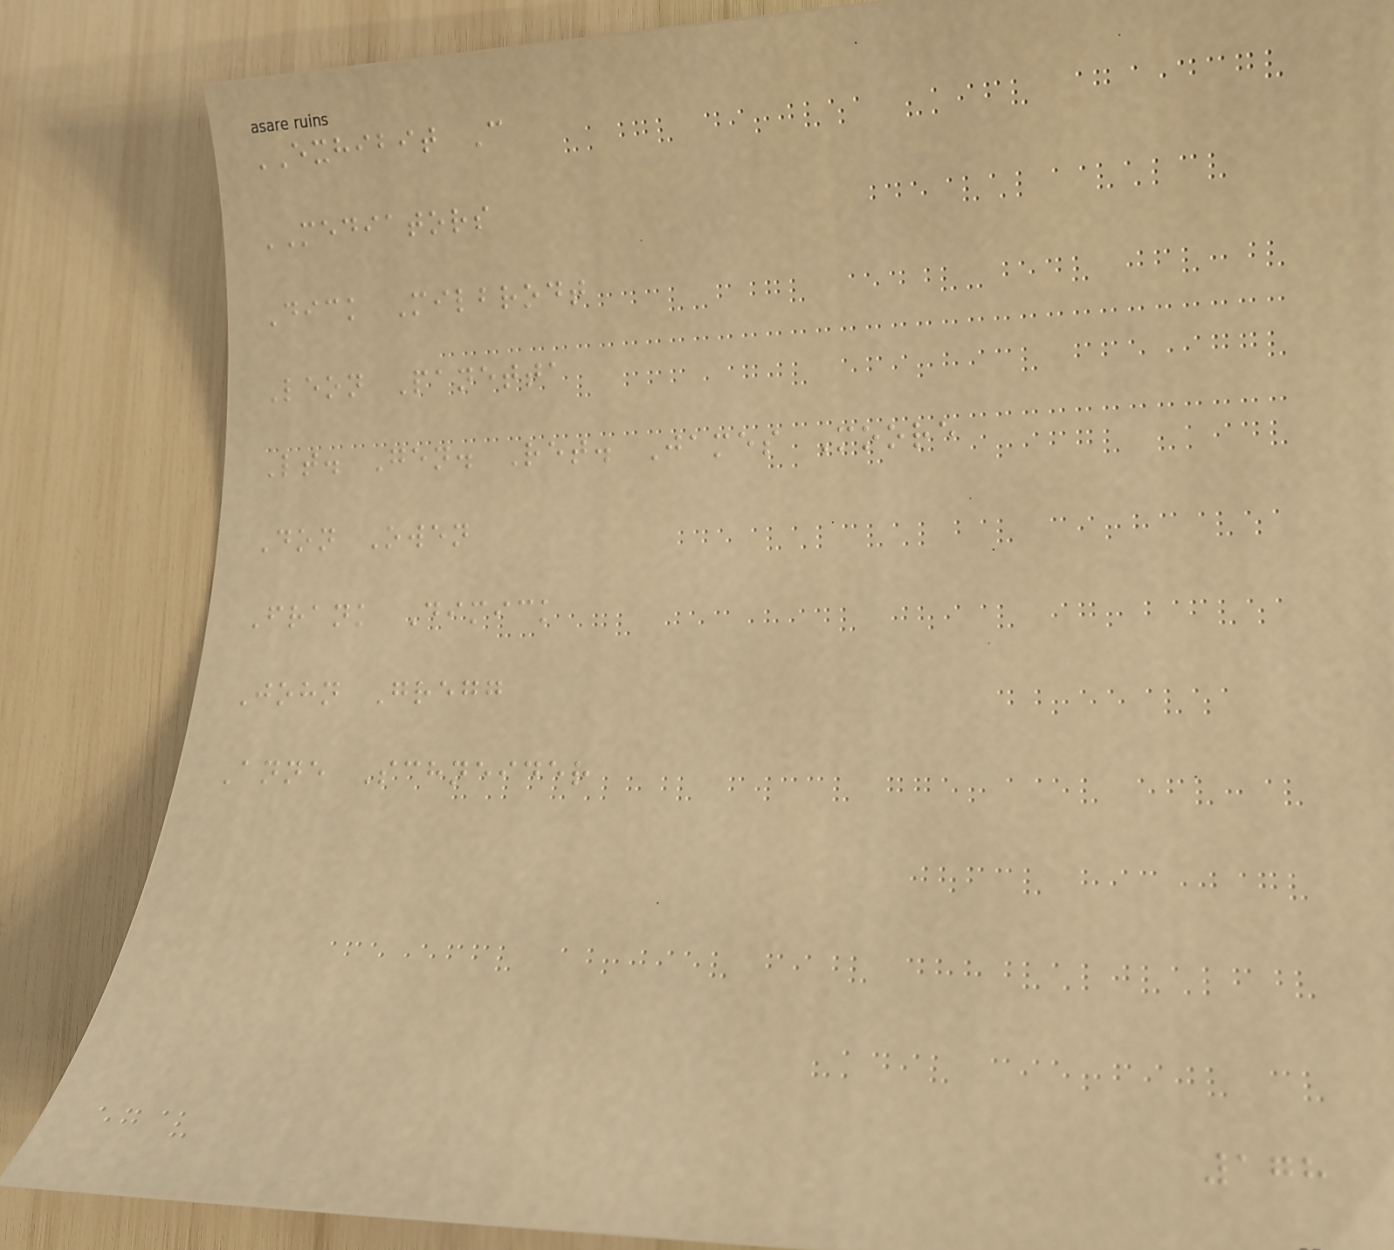EXHIBIT C
MEDIATORS
Dick Milbrodt
Leon Panetta
Lt. Gen. Ret. James Moore
Don Owen
Frank Dimick
John Gregg
Anne Schneider
178
